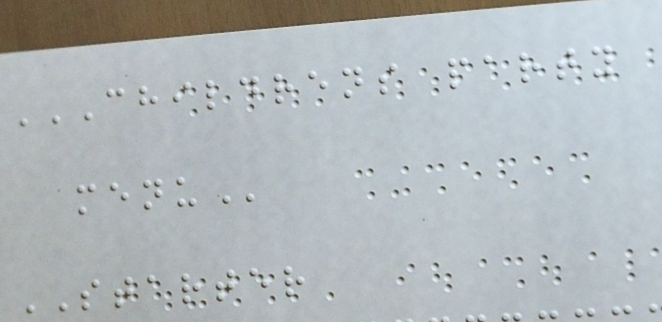CHILDRENS PARTY
MENU
STARTER
